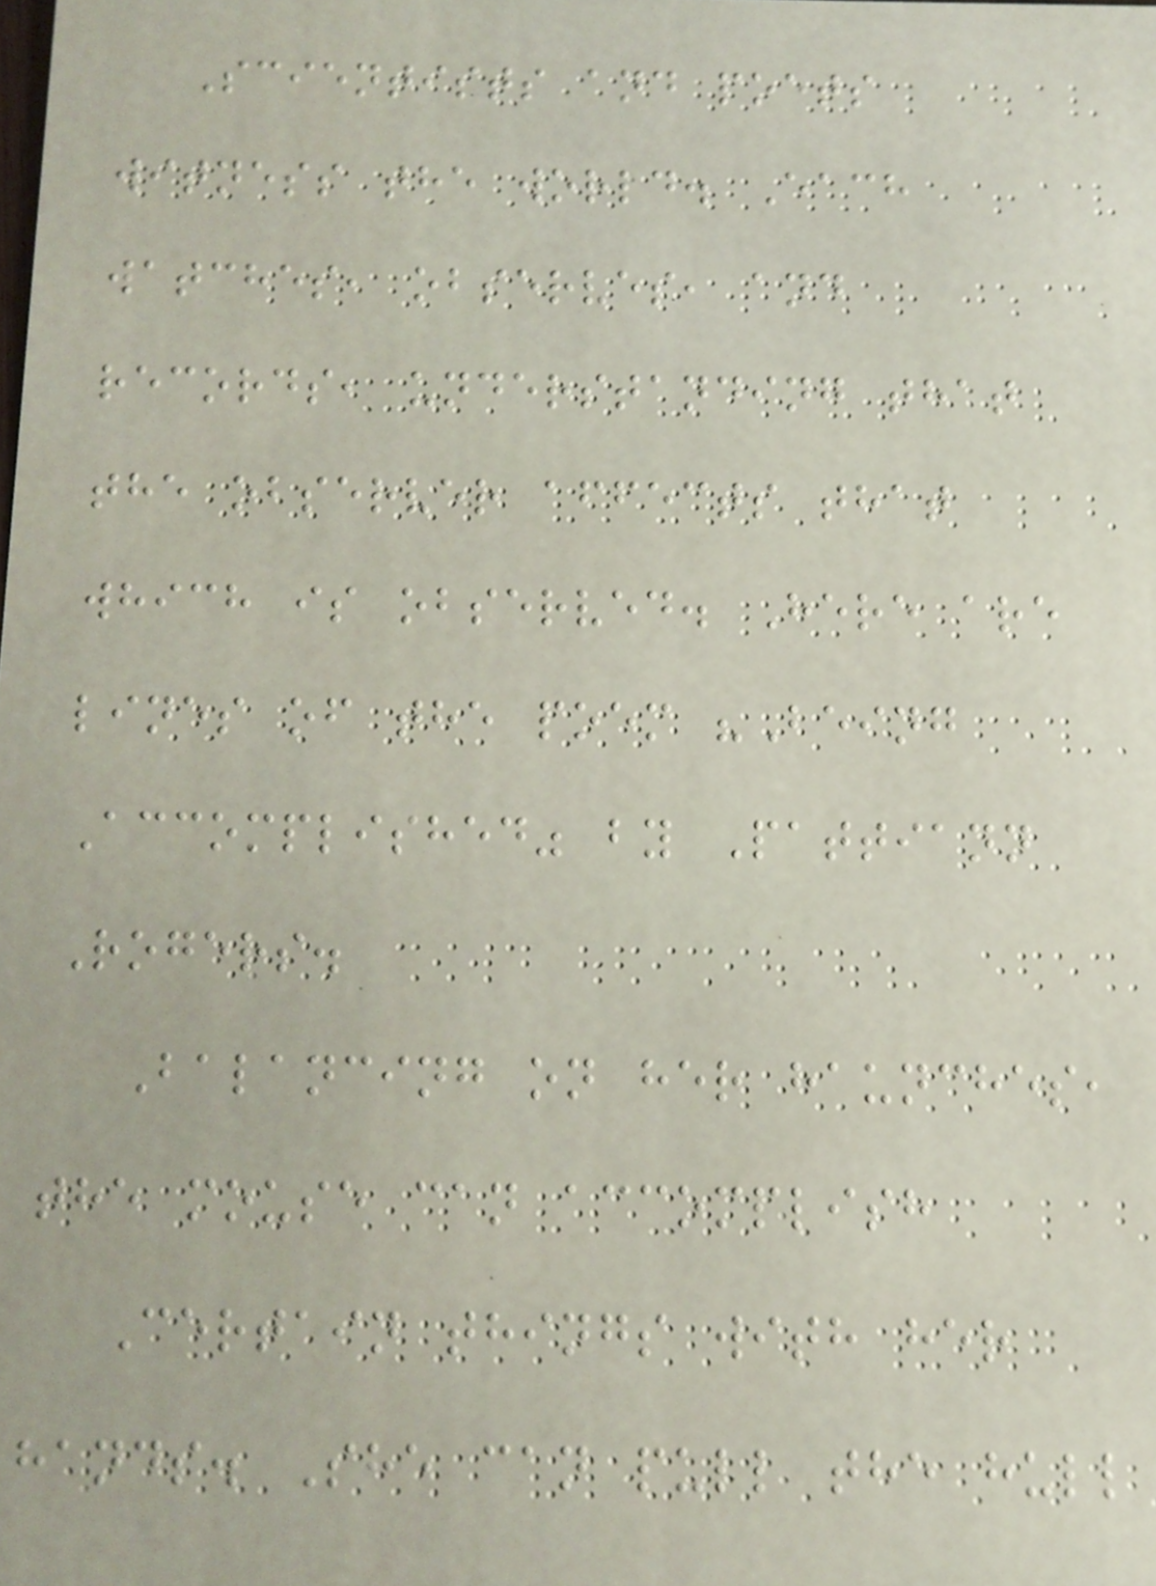Scientists and poets
witness the world. Each
watches, observes, and
records, understanding that
the observer affects that
which is observed. Here are
lines of the poem "Being
Accomplished" by Pattiann
Rogers.
Balancing on her haunches,
the mouse can accomplish
Certain things with her
hands. She can pull the hull
